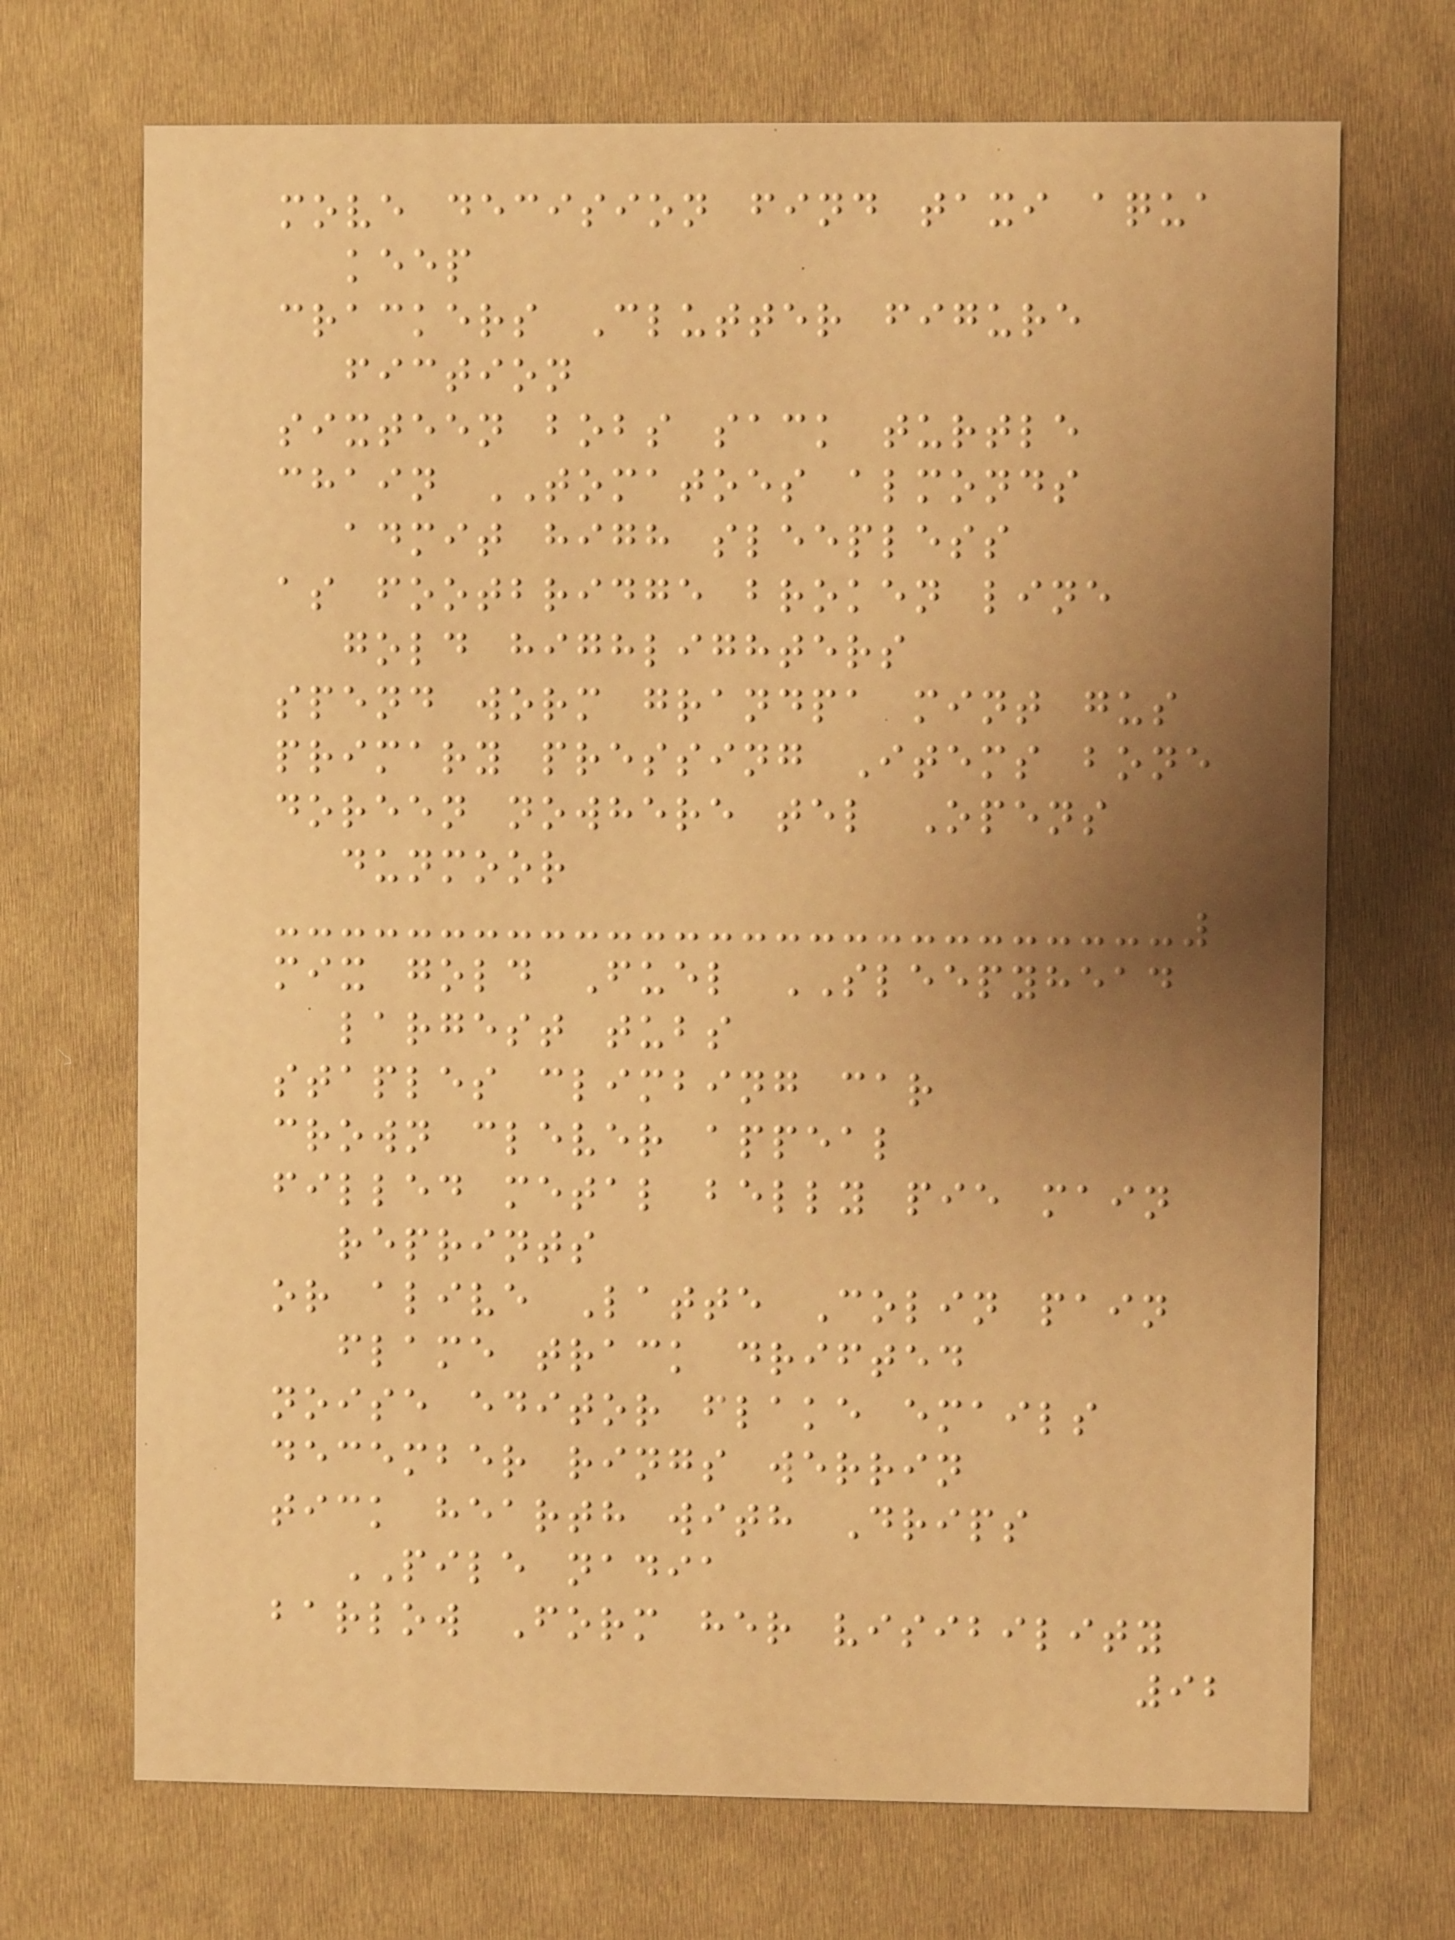move decision find taxi aqua
keep
crackers Clutter figure
fiction
sixteen bobs sack turtle
chain TOMATOES almonds
admit high sleepless
as footbridge broken line
gold highlighters
spend worm grandpa mint gus
primary pressing Items bone
doreen nowhere tel Opens
dunmoor
mix gold Fuel SLEEPYHEAD
largest tubs
staples climbing car
crown clever appeal
filled metal belly pie main
reprints
or alive Latte Colin pain
flame track drifted
noise editor flake emails
december rings werrin
tick hearth with Drips
PILE nadia
barlow Form her visibility
92
